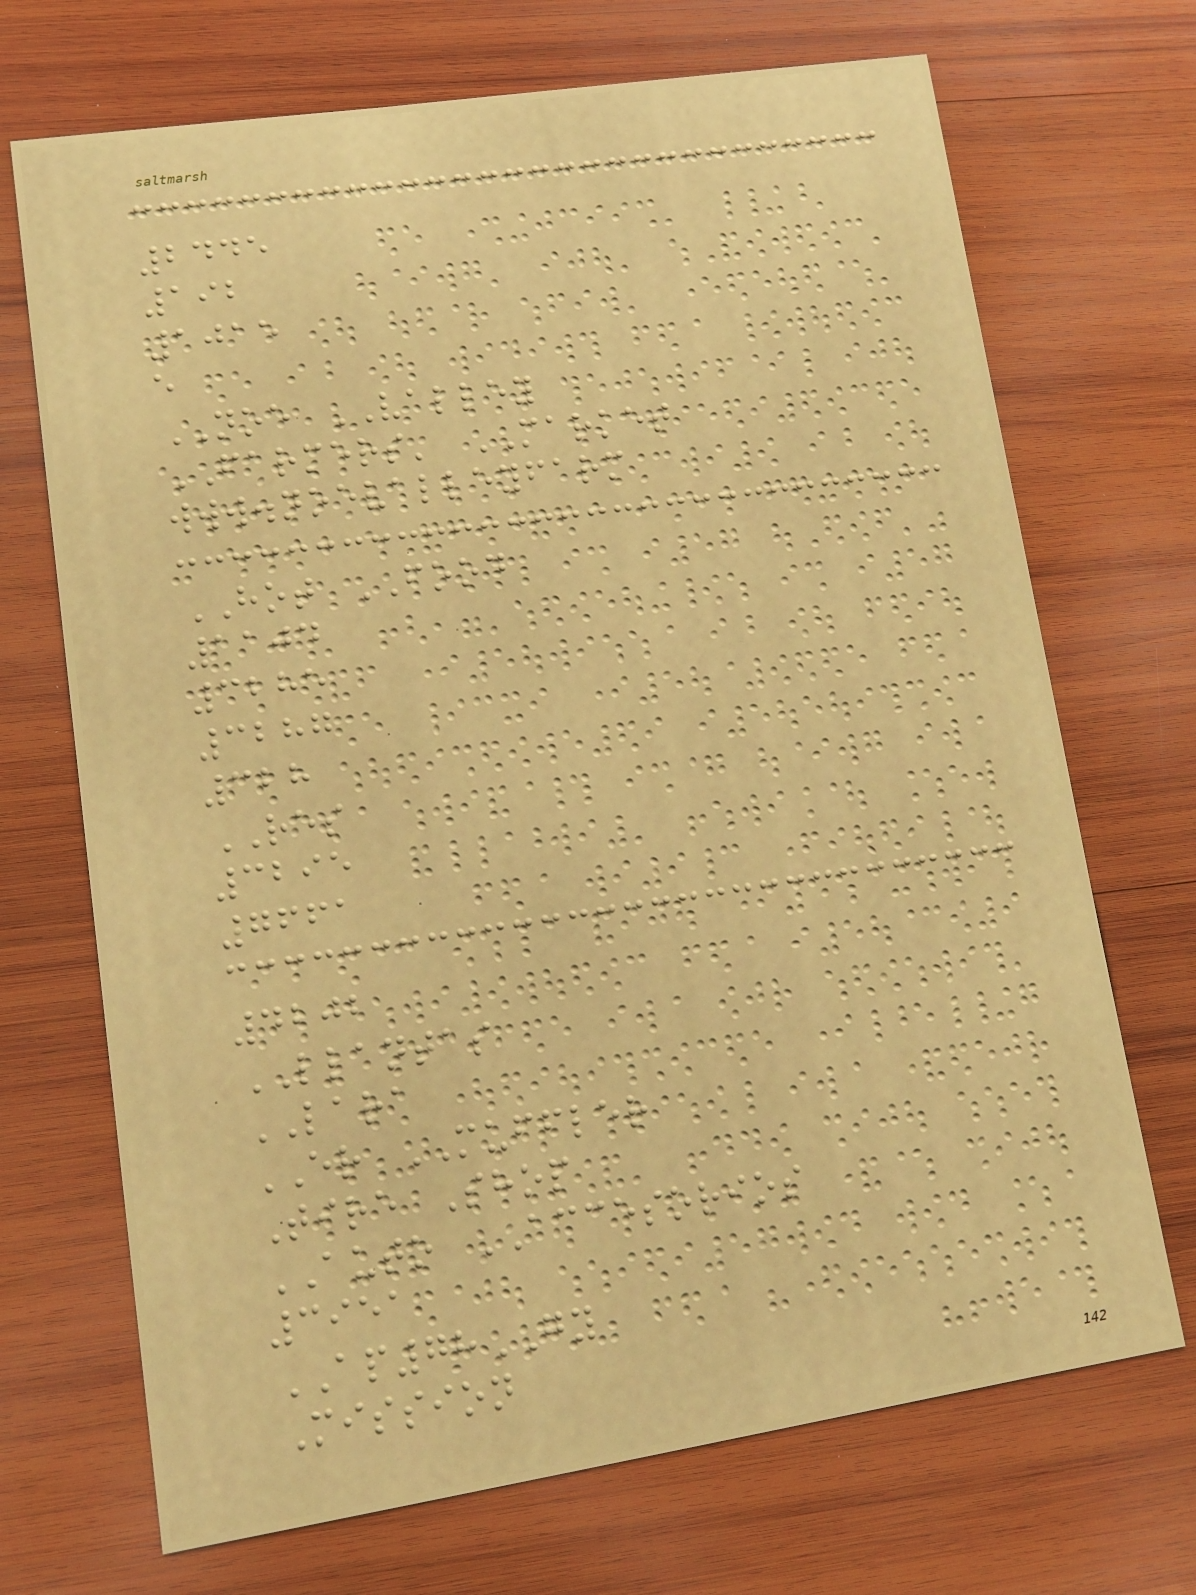2445
192
1015
e
NOE VALLEY
FARMERS' MARKET
www.noevalleyfarm
HOT FOOD
1104
3285
3287
328
RES
3295
7661
4202
LLANTAS
LARA
ER MUFFLER
Tire Shop
AUTO ACCESORIOS
3951
AP78GY
Mission
